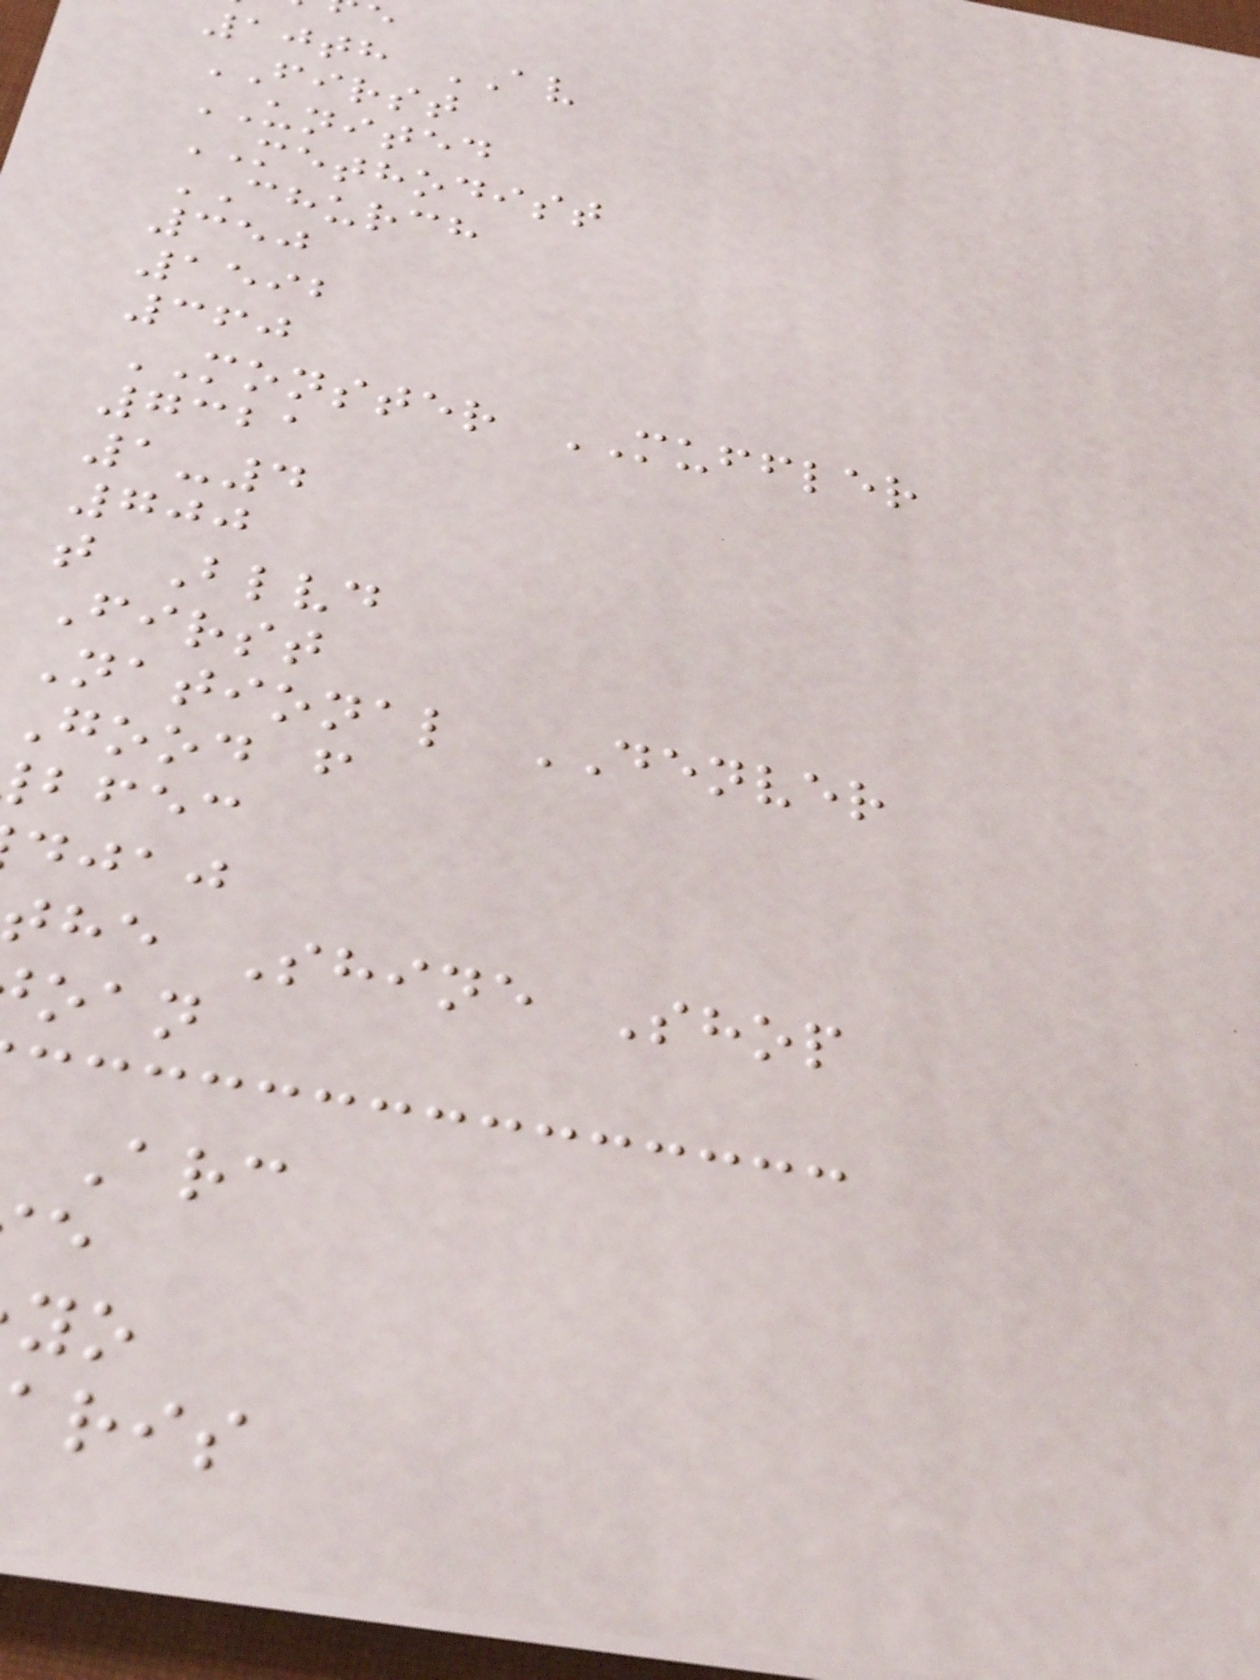10th AV
FIRST
UNITED
METHODIST
CHURCH
350
1592
360
MONSTER MUFFLER
7321
1-4
700
t Blvd
First
National DENVER
Good f
bfec
djaj
the Shine Shop
Arc
